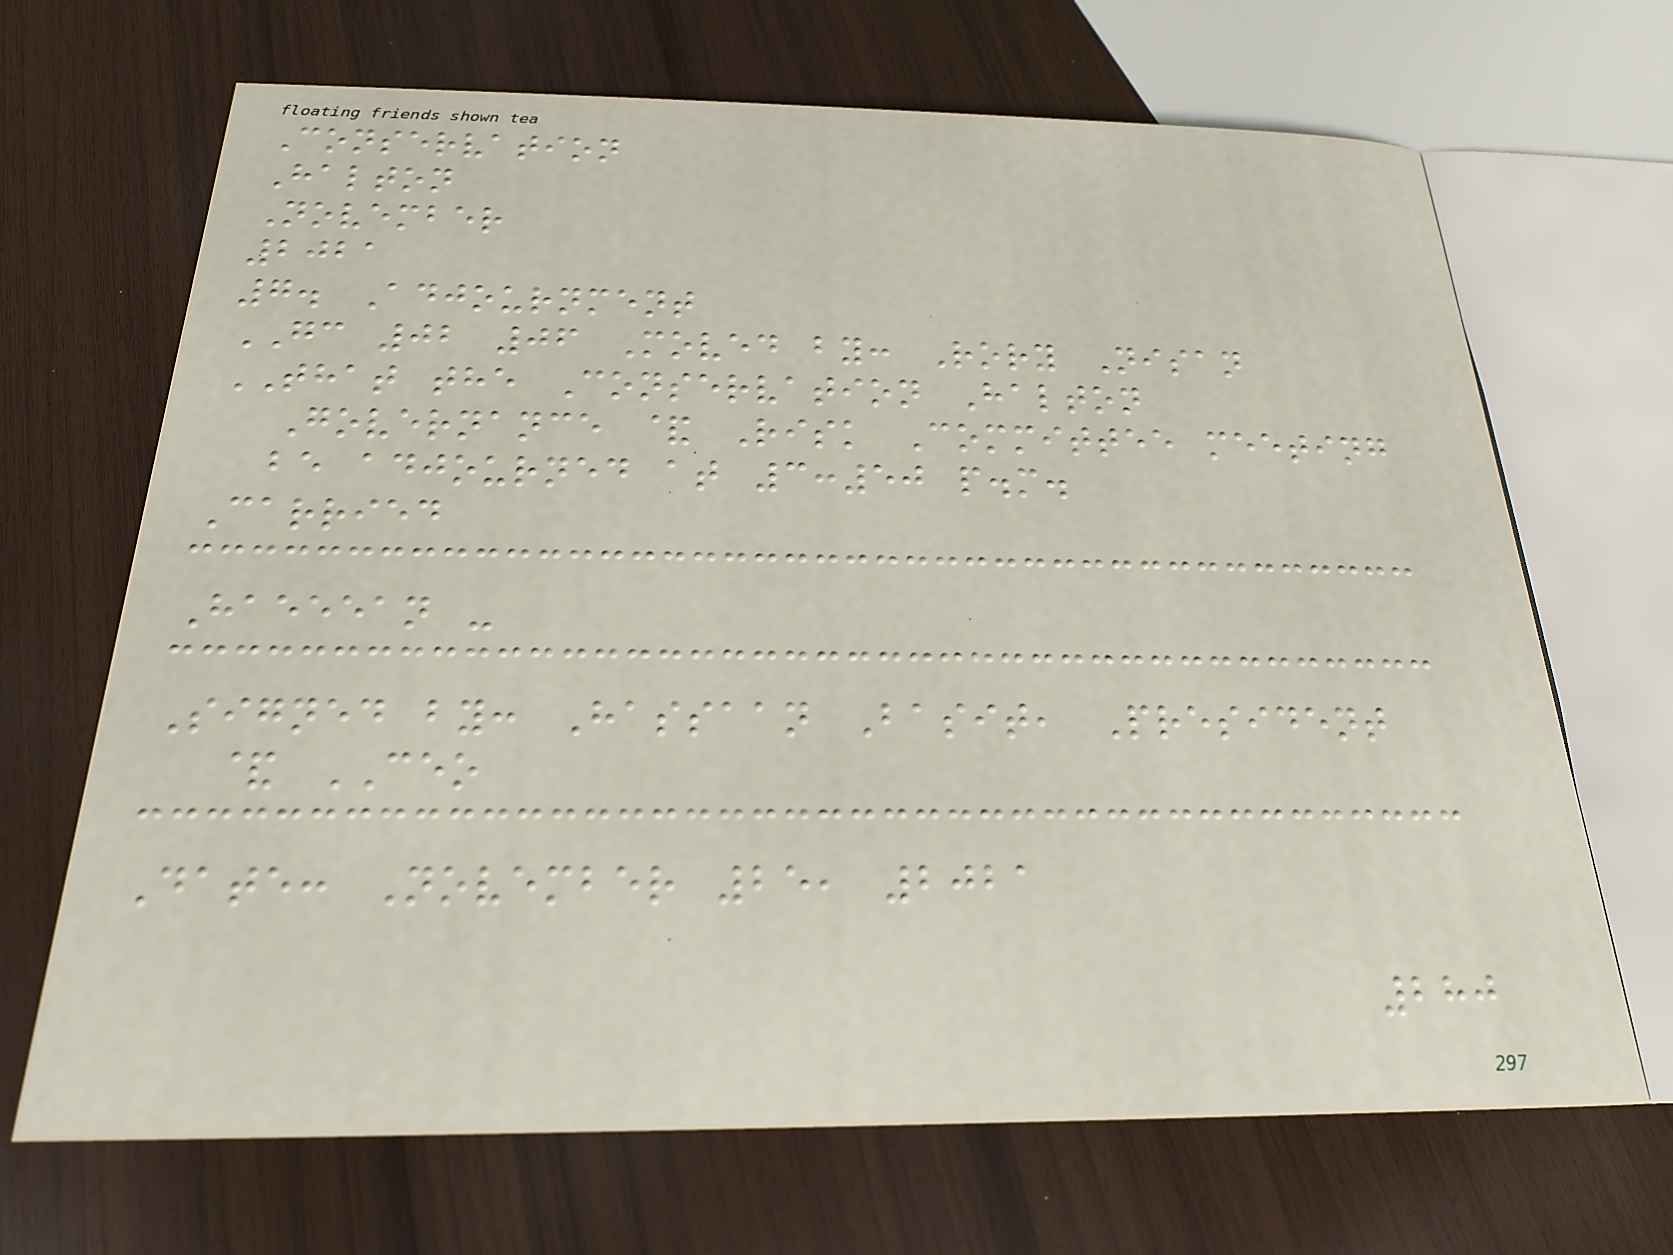Conservation
Halton
November
2021
7. Adjournment
GC 02 06 Moved by: Rory Nisan
THAT the Conservation Halton
Governance & Risk Committee meeting
be adjourned at 3:50 p.m.
Carried
Haeeean -
Signed by: Hassaan Basit, President
& CEO
Date: November 25, 2021
280
